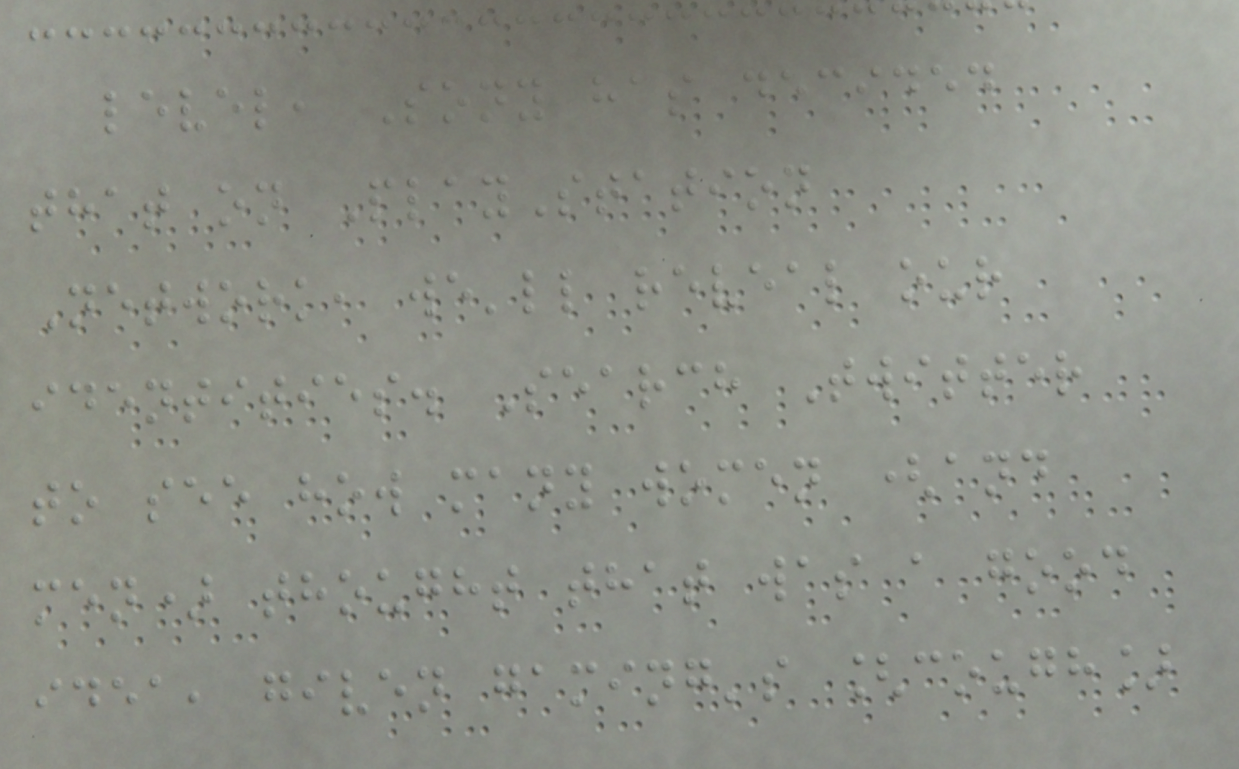level, Sony has decided
that on PlayStation
Network, we'll reveal our
identities. Search Twitter
to see how many women (and
men) thought that was a good
idea, given gaming's [cough]
